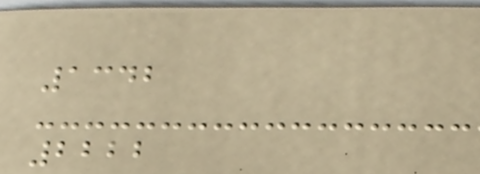1342
2222
